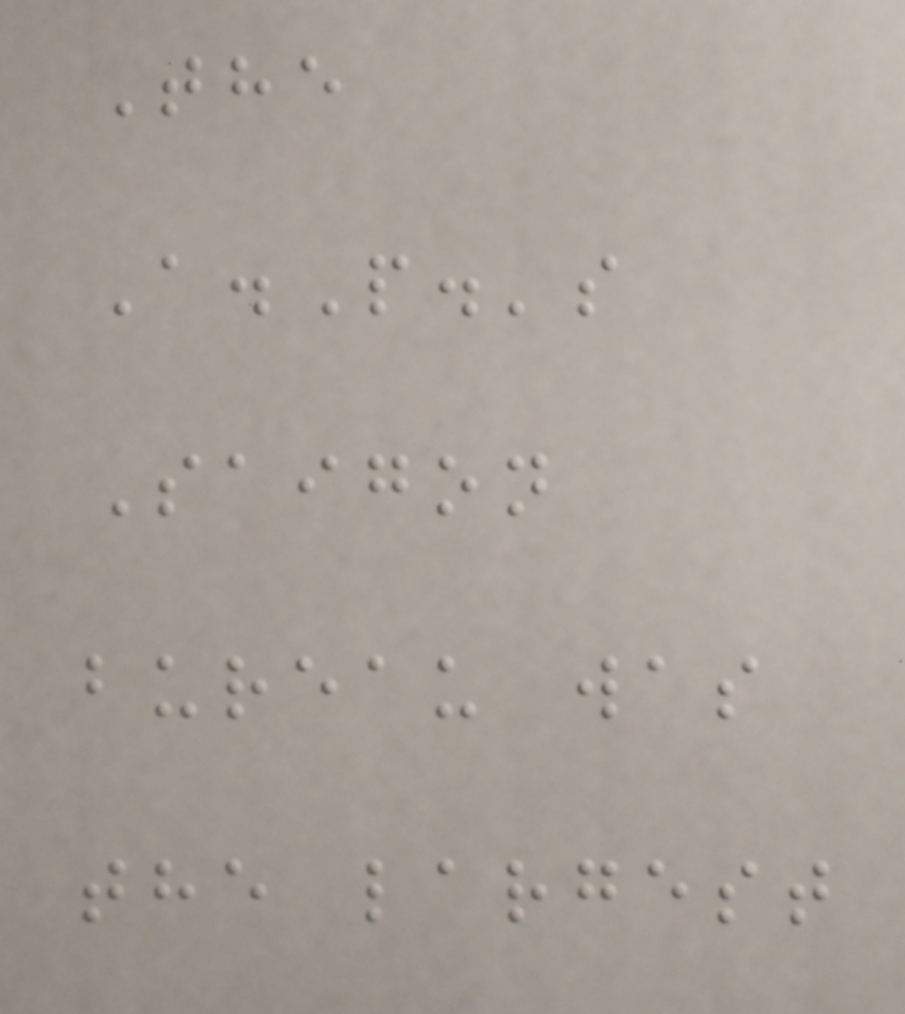The
A.P.'s
Saigon
bureau was
the largest
